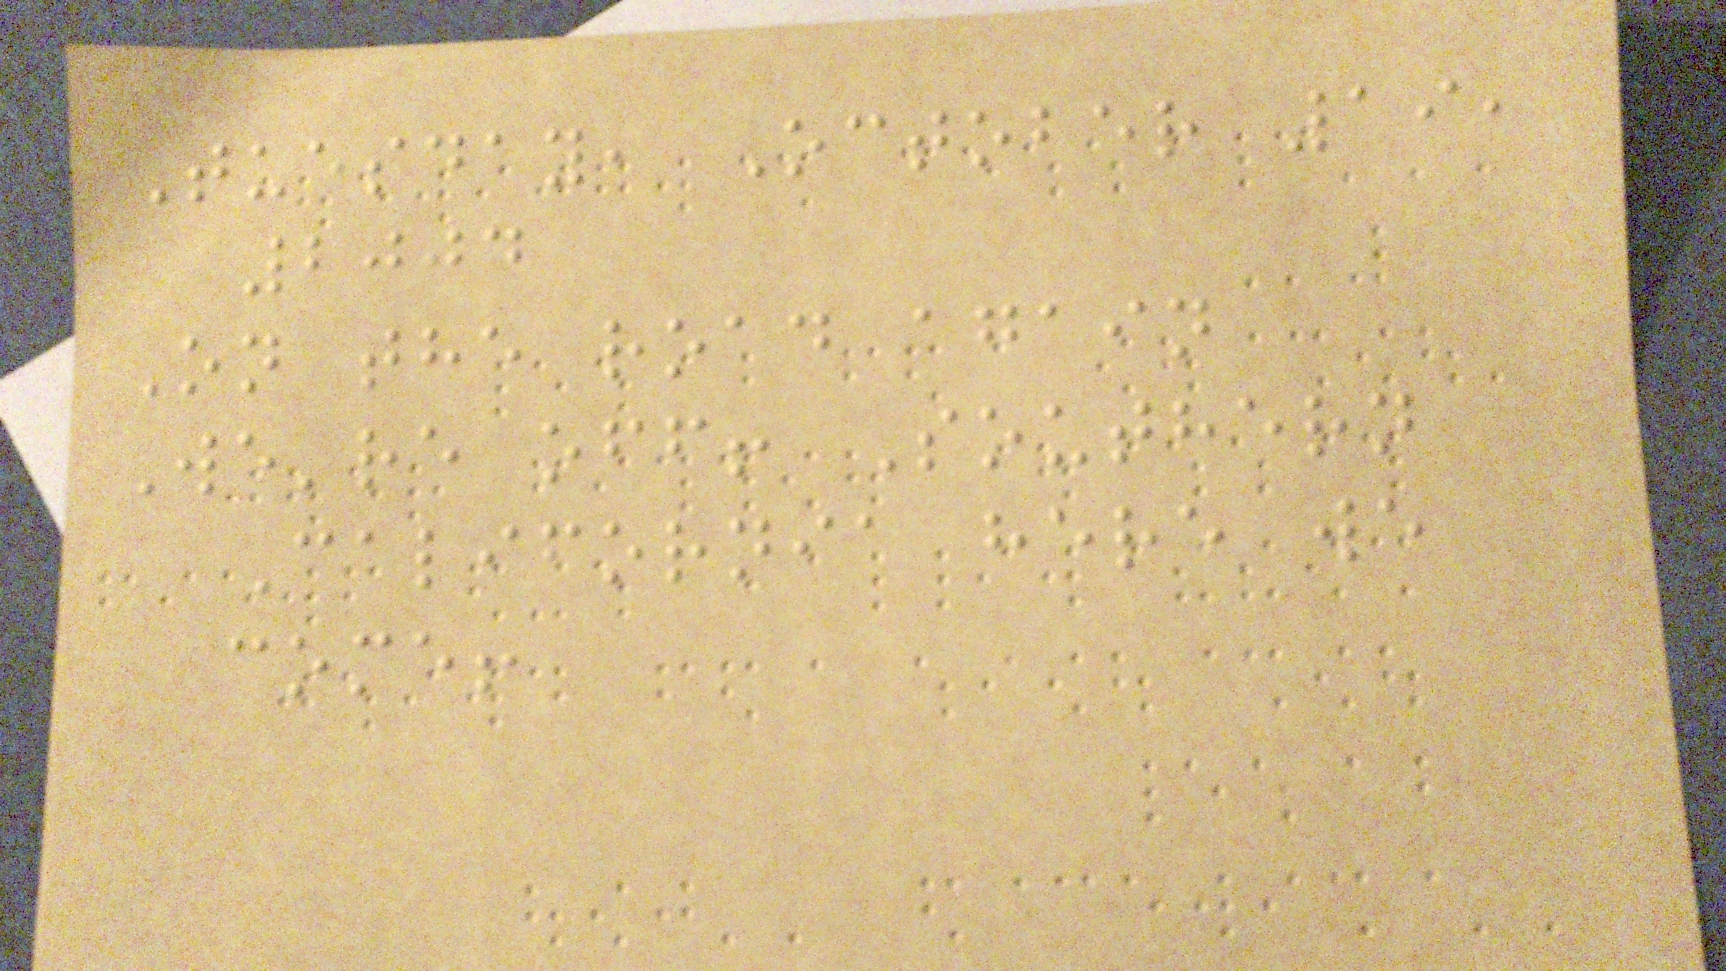Tuesday, October 19,
2004
On the road again
We're off! Southern
California here we
come!
